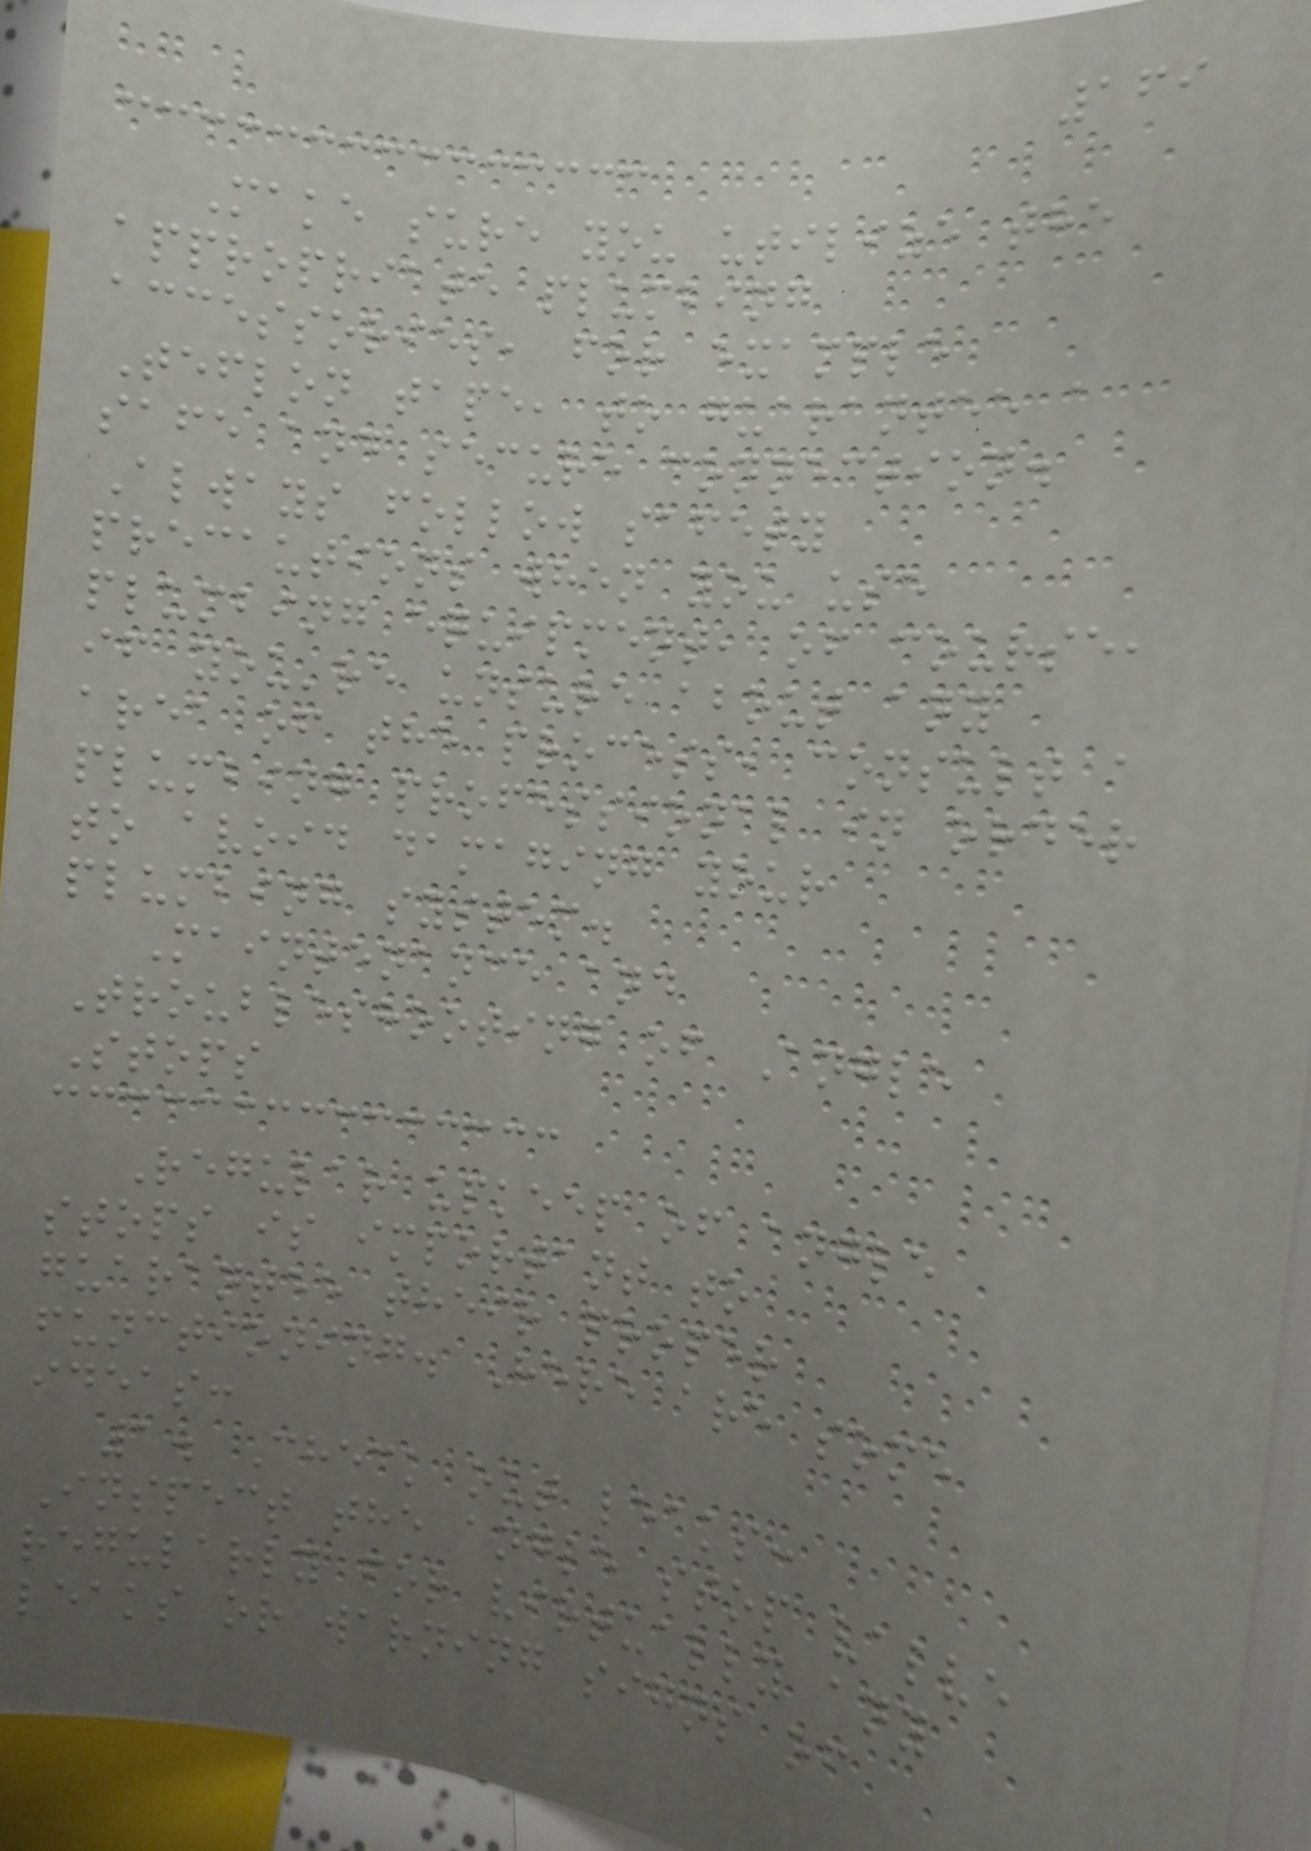169
Make sure you utilize the
appropriate plumbing
accessories, for example
Teflon tape, to guarantee a
safe and secure connection.
Always follow safety
precautions when you use
plumbing equipment, of course,
if you're unsure about any
area of the process, consult a
plumbing professional in order
to avoid damaging your
plumbing system.
Maintenance and
Troubleshooting of Angle
Stops
Regular upkeep of angle
stops is important to
guarantee their proper
functioning. Here are some
ideas:
1. Check out leaks:
Inspect the angle stop valve
regularly for virtually any
leaks or warning signs of
